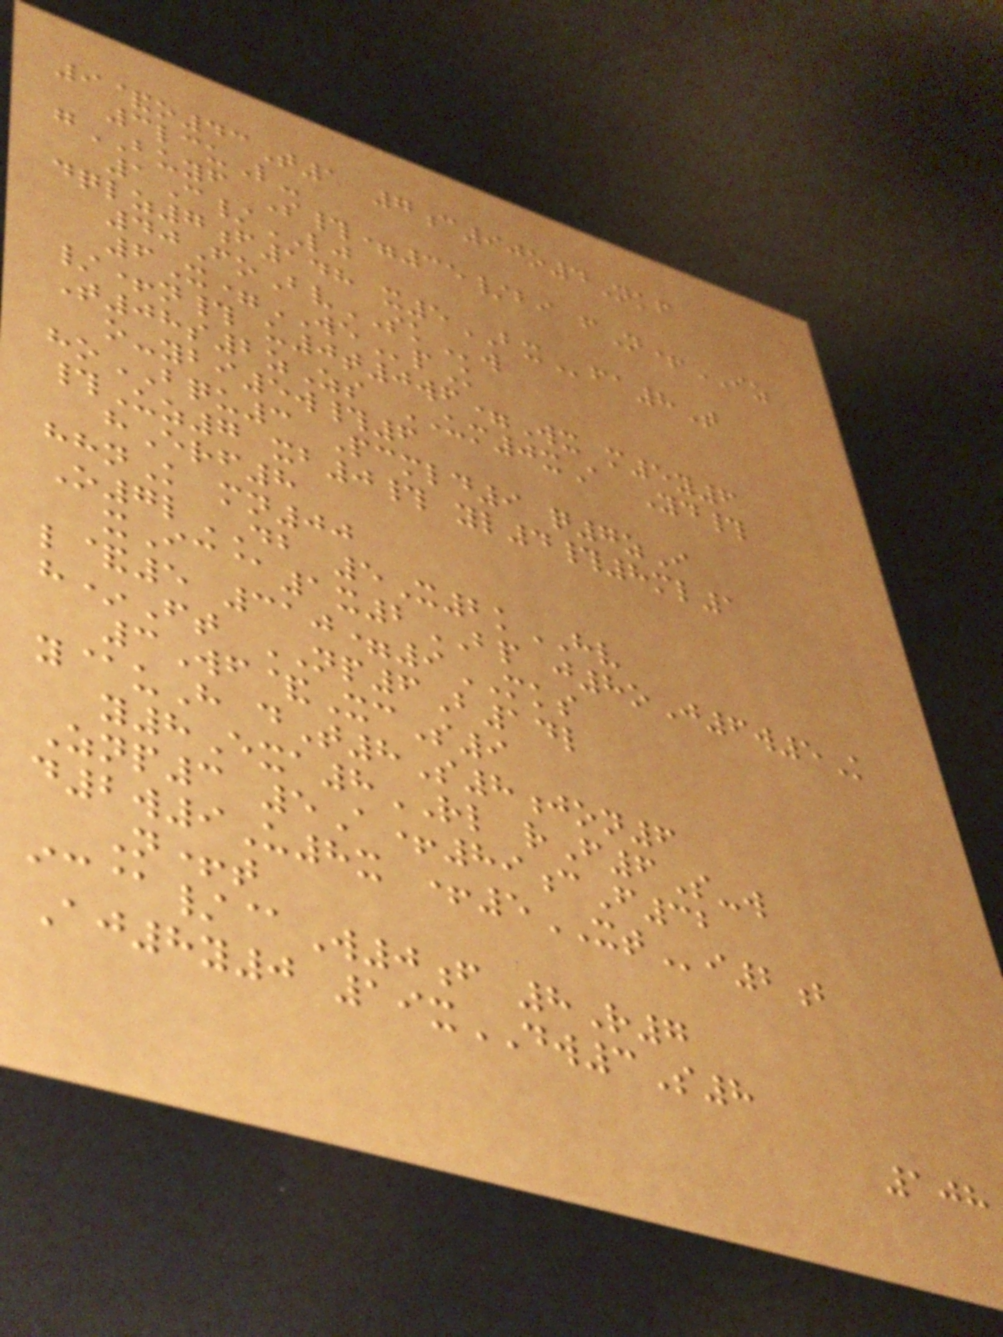9&o43T1 7c90o4Nkf
3lcuL-
gBUYF S#=35/bi fN+IZ
1C/LJ
dqlz7f148 x5BXfa8T
40FoBvSKw
6X=WEpK
/+n# u0t0wf=Wx m5y6
T08s2zZs UM0xA Yd#
o-ybi5w#6
hoBQU3 Pcmld9 q7zI
#Uz7 xb0# yl4#8ml1
hErf8
hhnK mn00
O7lDB 5X2kHV
xIc@1x2BP j8oJ6w5K
l&5 310=9MKS
h*Ft NP6B14l
3Wf&XcS9
y@uH dT8S8jon6
y8Exa8RL rF6S-w
Znp3 5A+89cF32
d2w9U8x +5XTi2b
N+t
ic@/@W0f 8R7
Aj8y0 19xDW3S8
108
